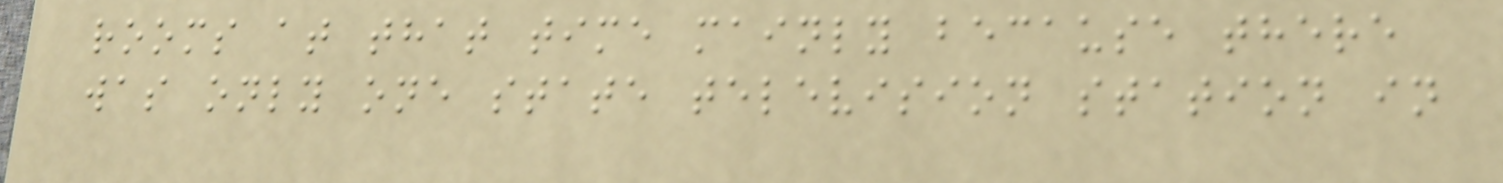rooms at that time mainly because there
was only one state television station in
